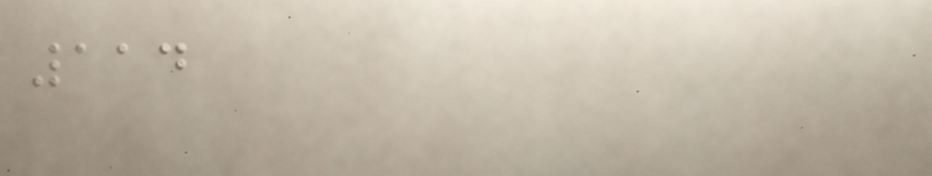114
